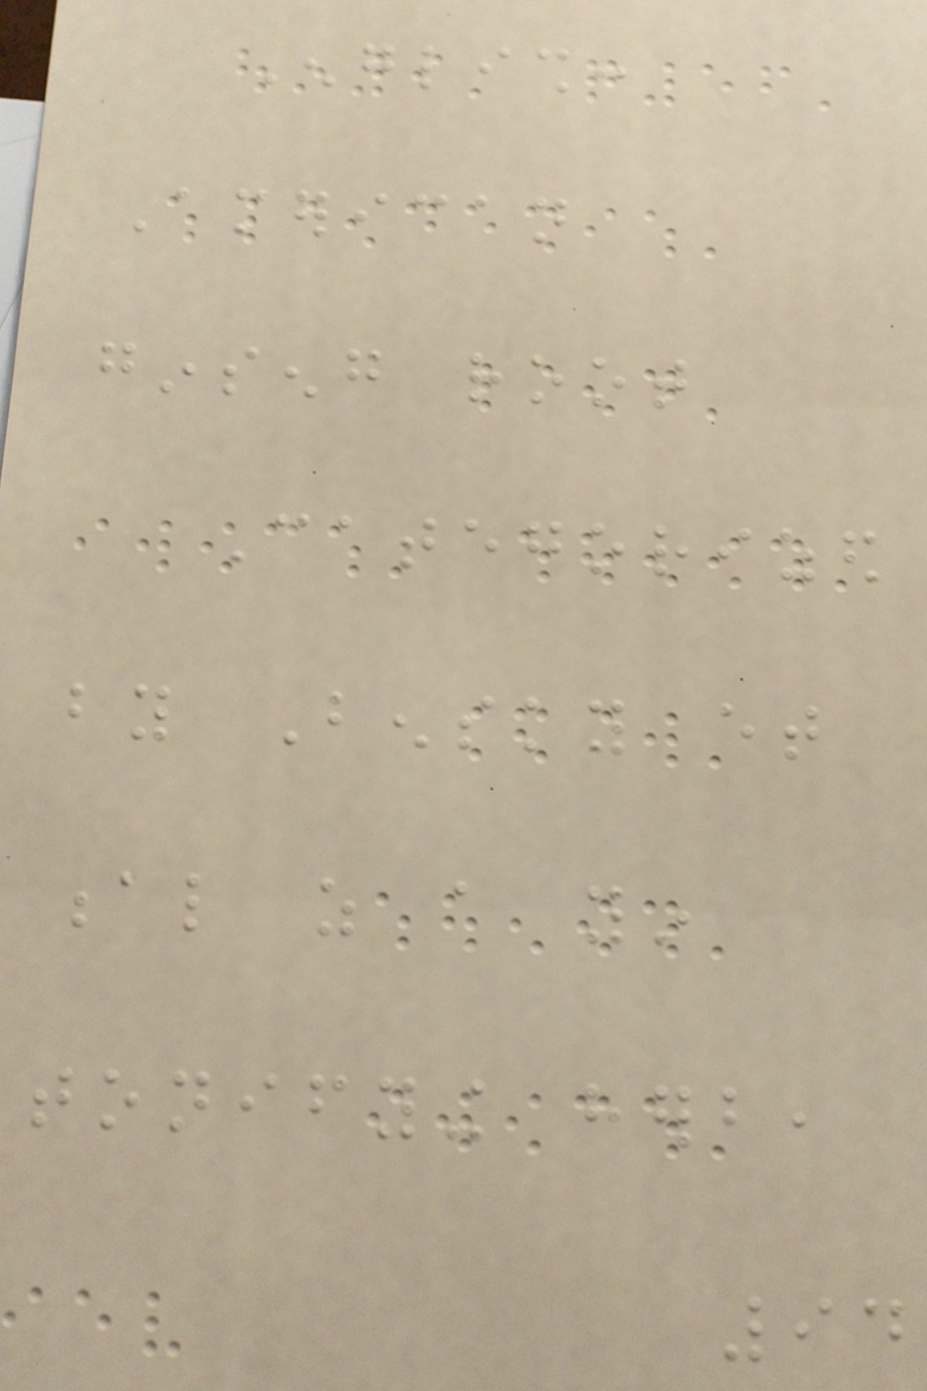English:
American
ginseng root
Categorized
by Bensky et
al as a yin
tonifying herb,
94
